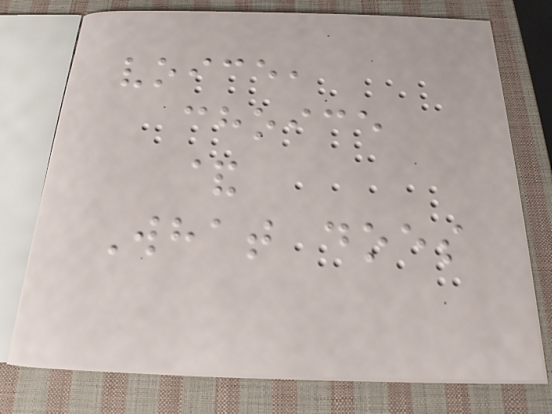voice,
choice
&
What does
